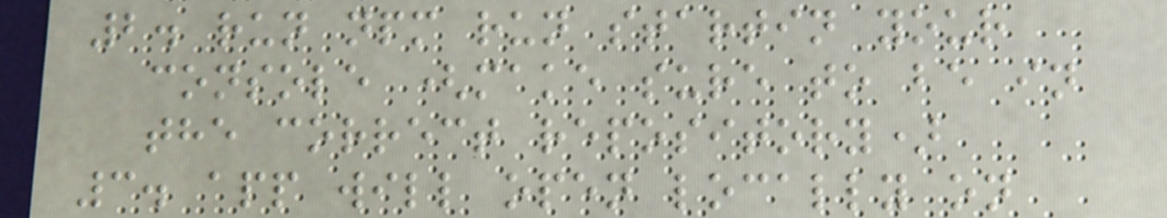2. run npm run startin your
console (make sure to be in
the correct repository)
3. app will open locally on
